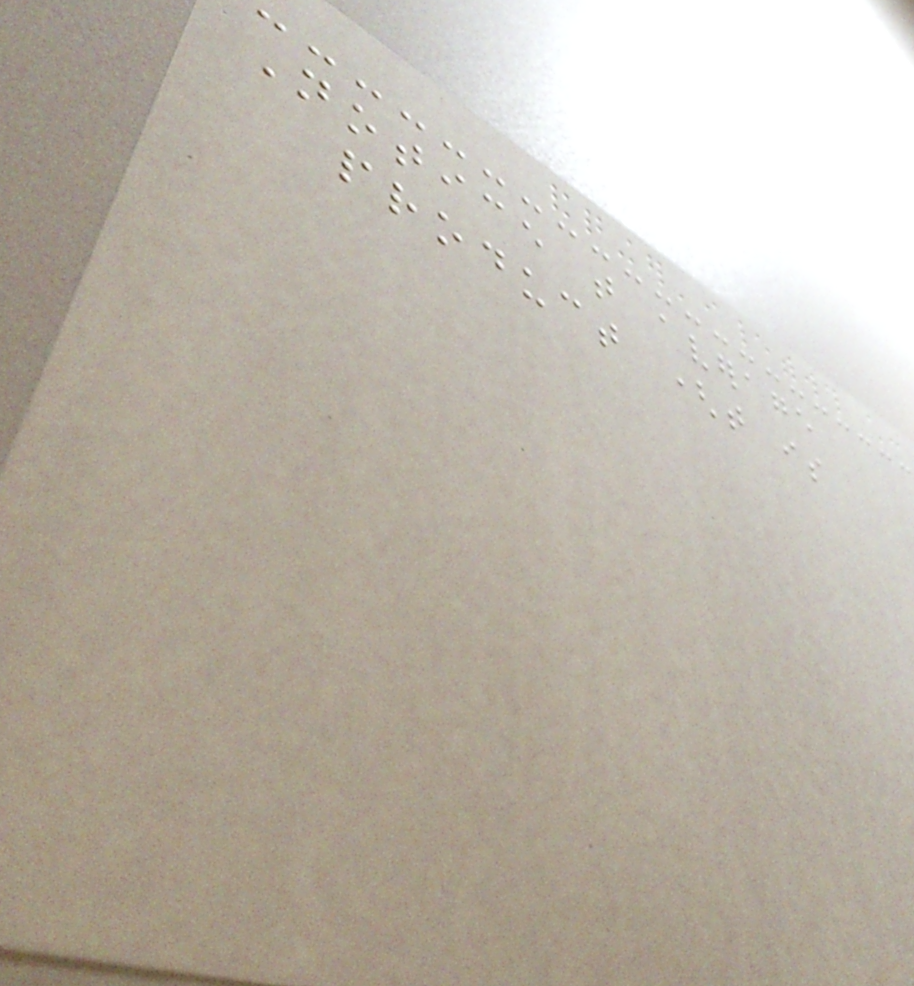Notice that average
product (that is
